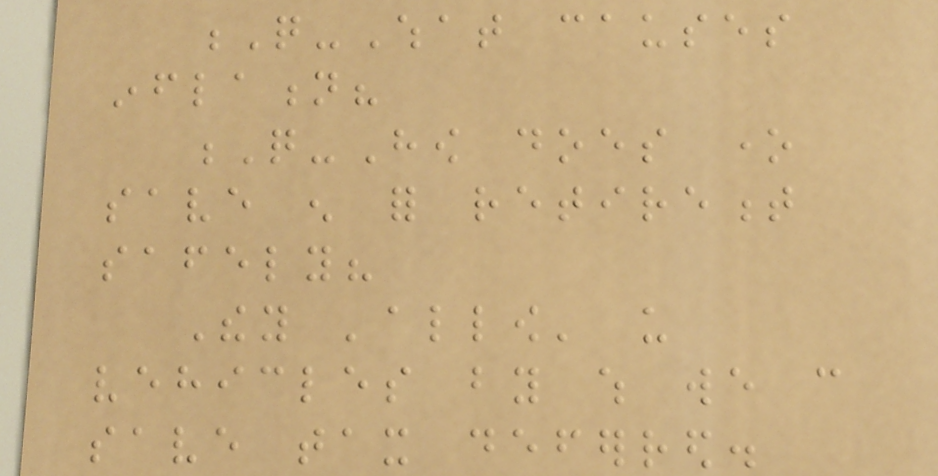Q-What causes
inflation?
Q-How does one
save enough for retirement
safely?
They 'allow' us
vehicles by which we can
save tax deferred.
